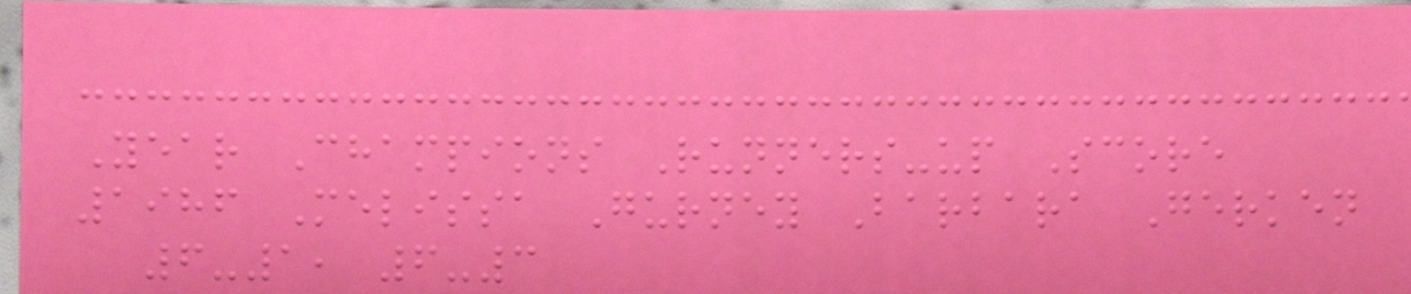Year Champions Runners-up Score
1986 Melissa Gurney Barbara Gerken
6-1, 6-3
